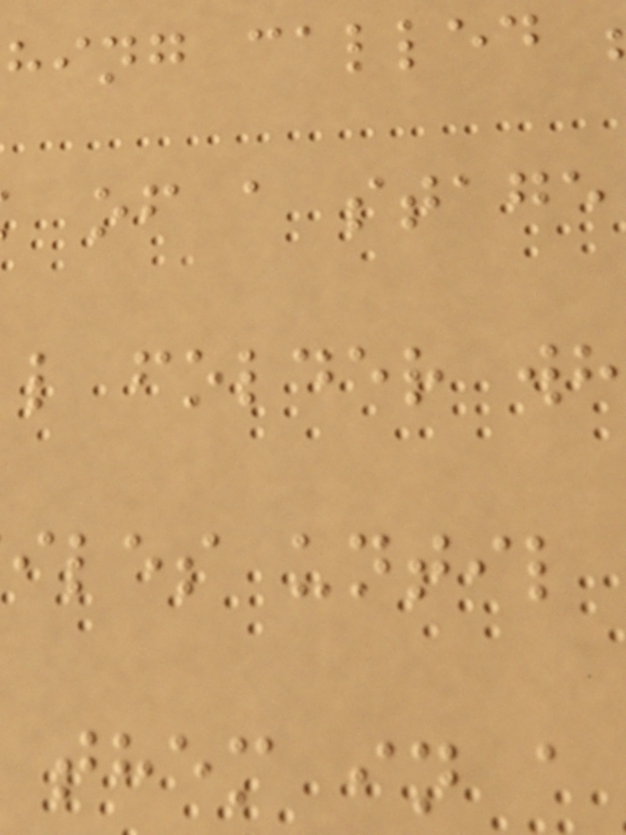hing called
of a stage
l folder wh
iles until
them in a
